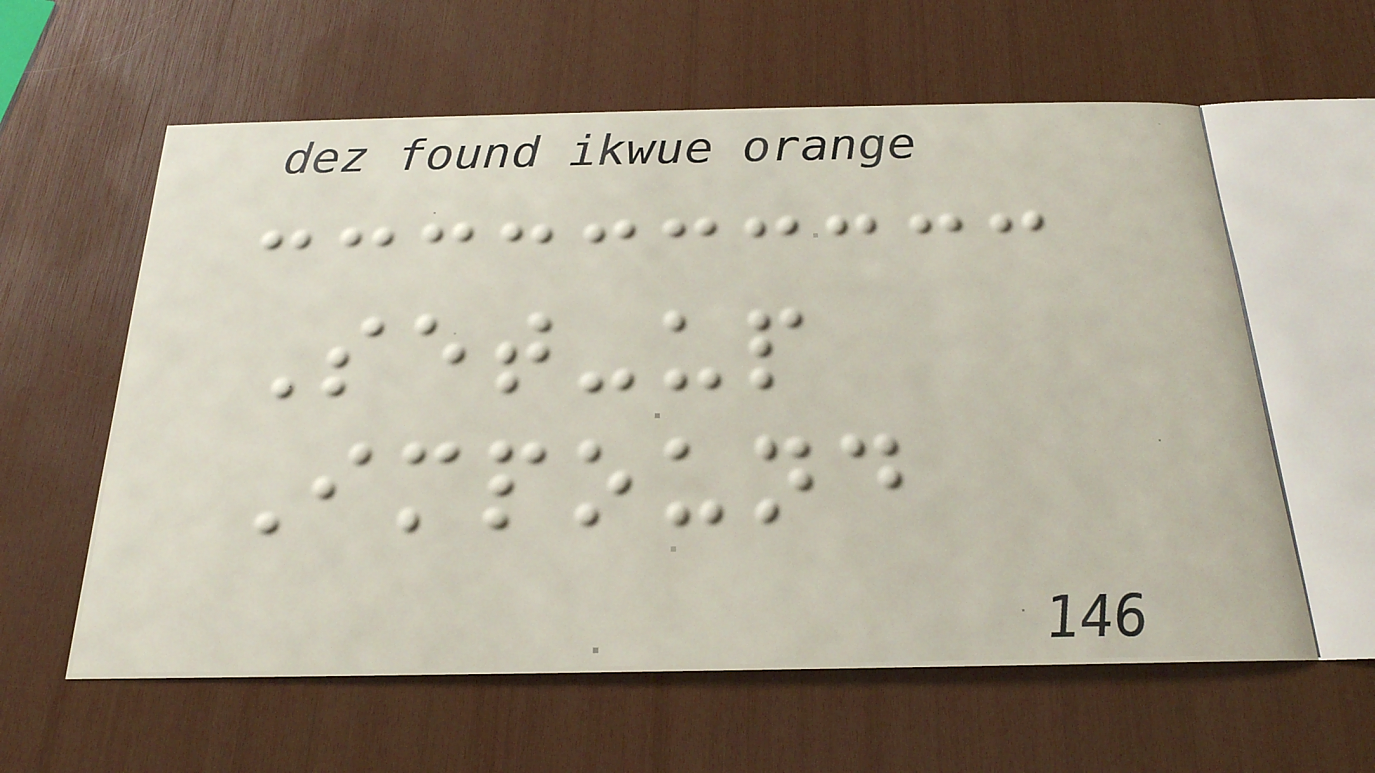Set-up
Impound
